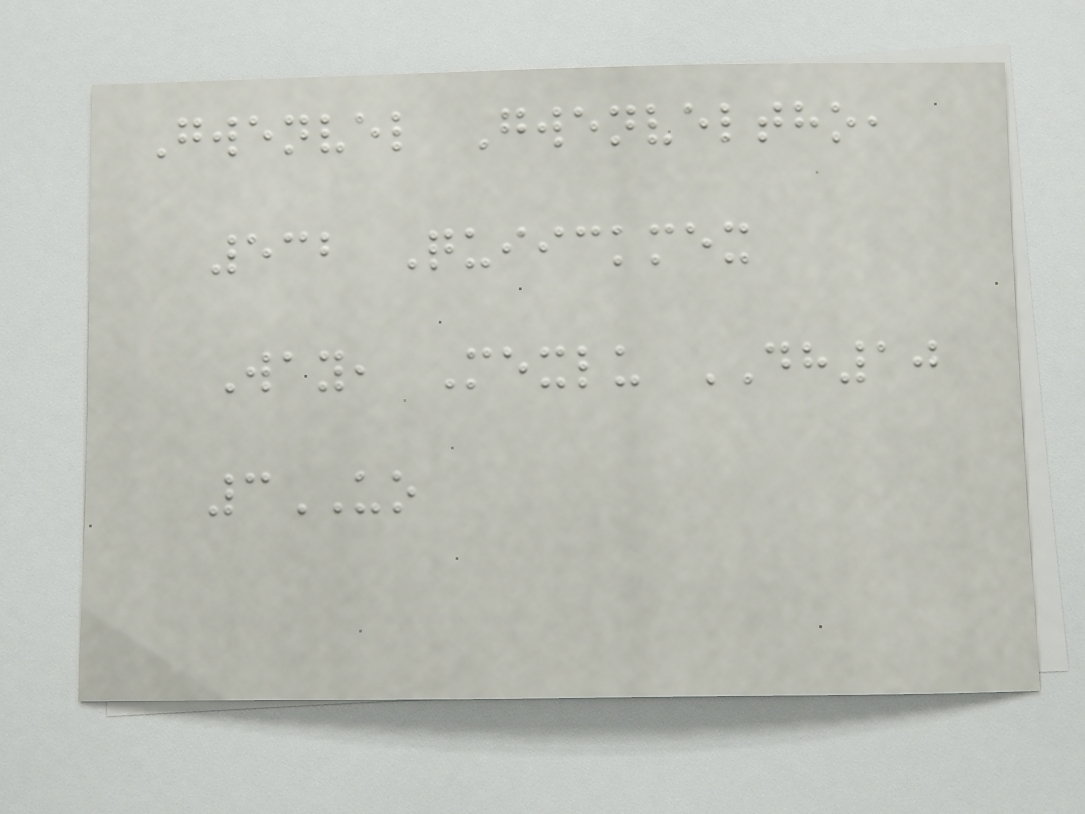Gwenvel Gwenveltho,
532 Quiickmex
Way, Mexlu DH10
3UO
